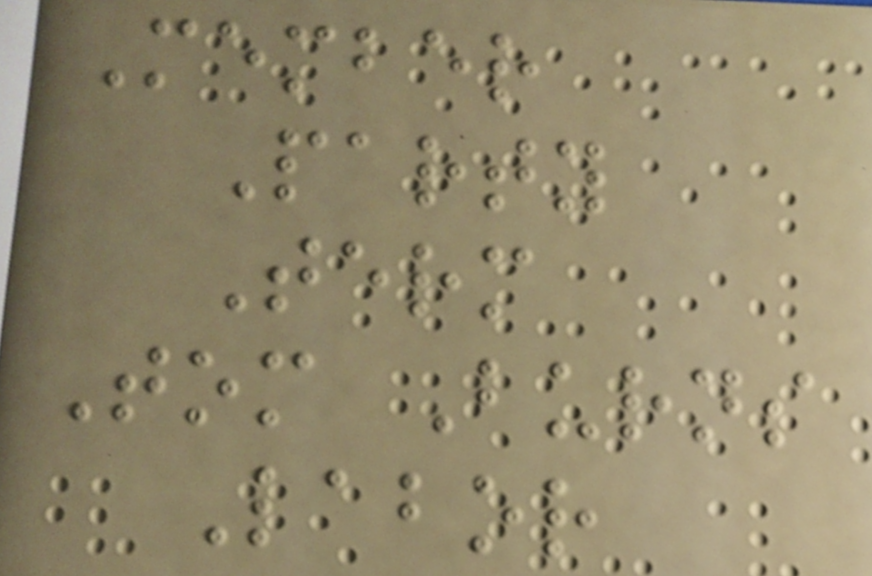Member
Party
Term
Tom Burns
Labor
